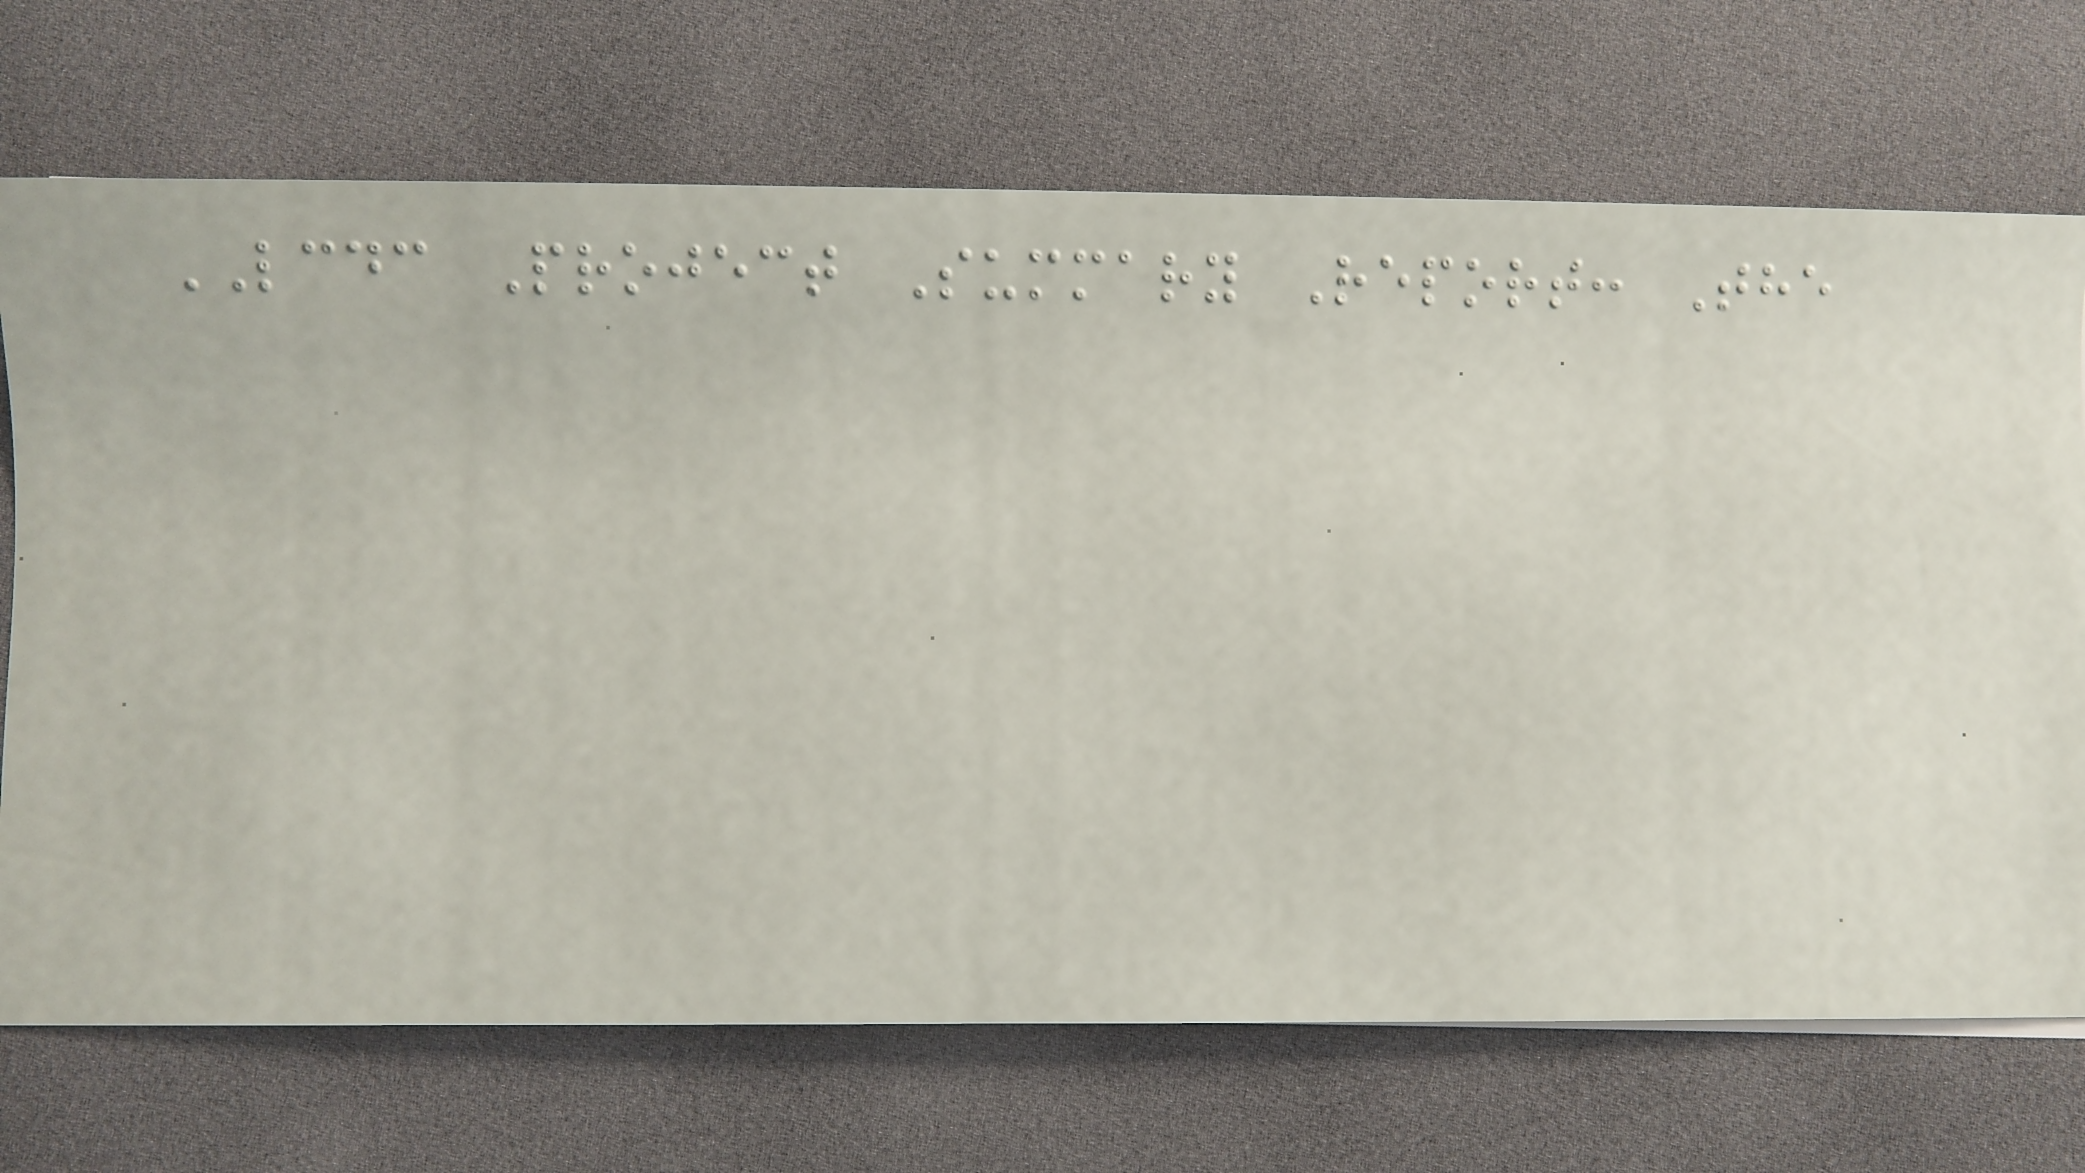LCDC Project Summary Report: The
